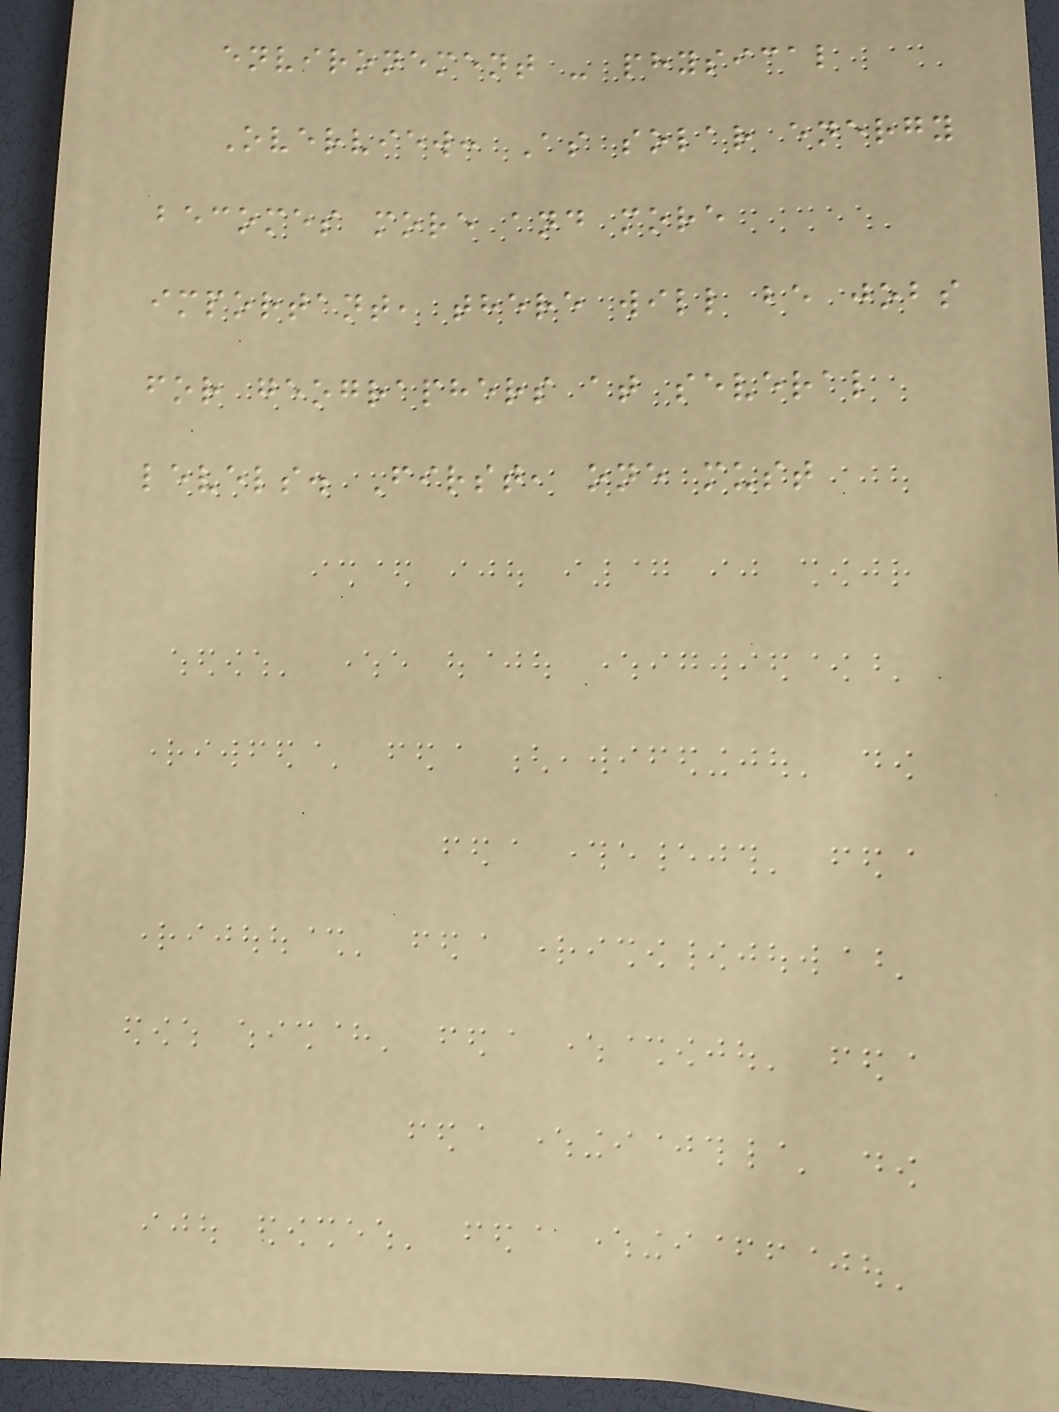environement - physical
Overview: As solar energy
becomes more and more
important, there will be jobs
for geographers at several
levels. First, one must
